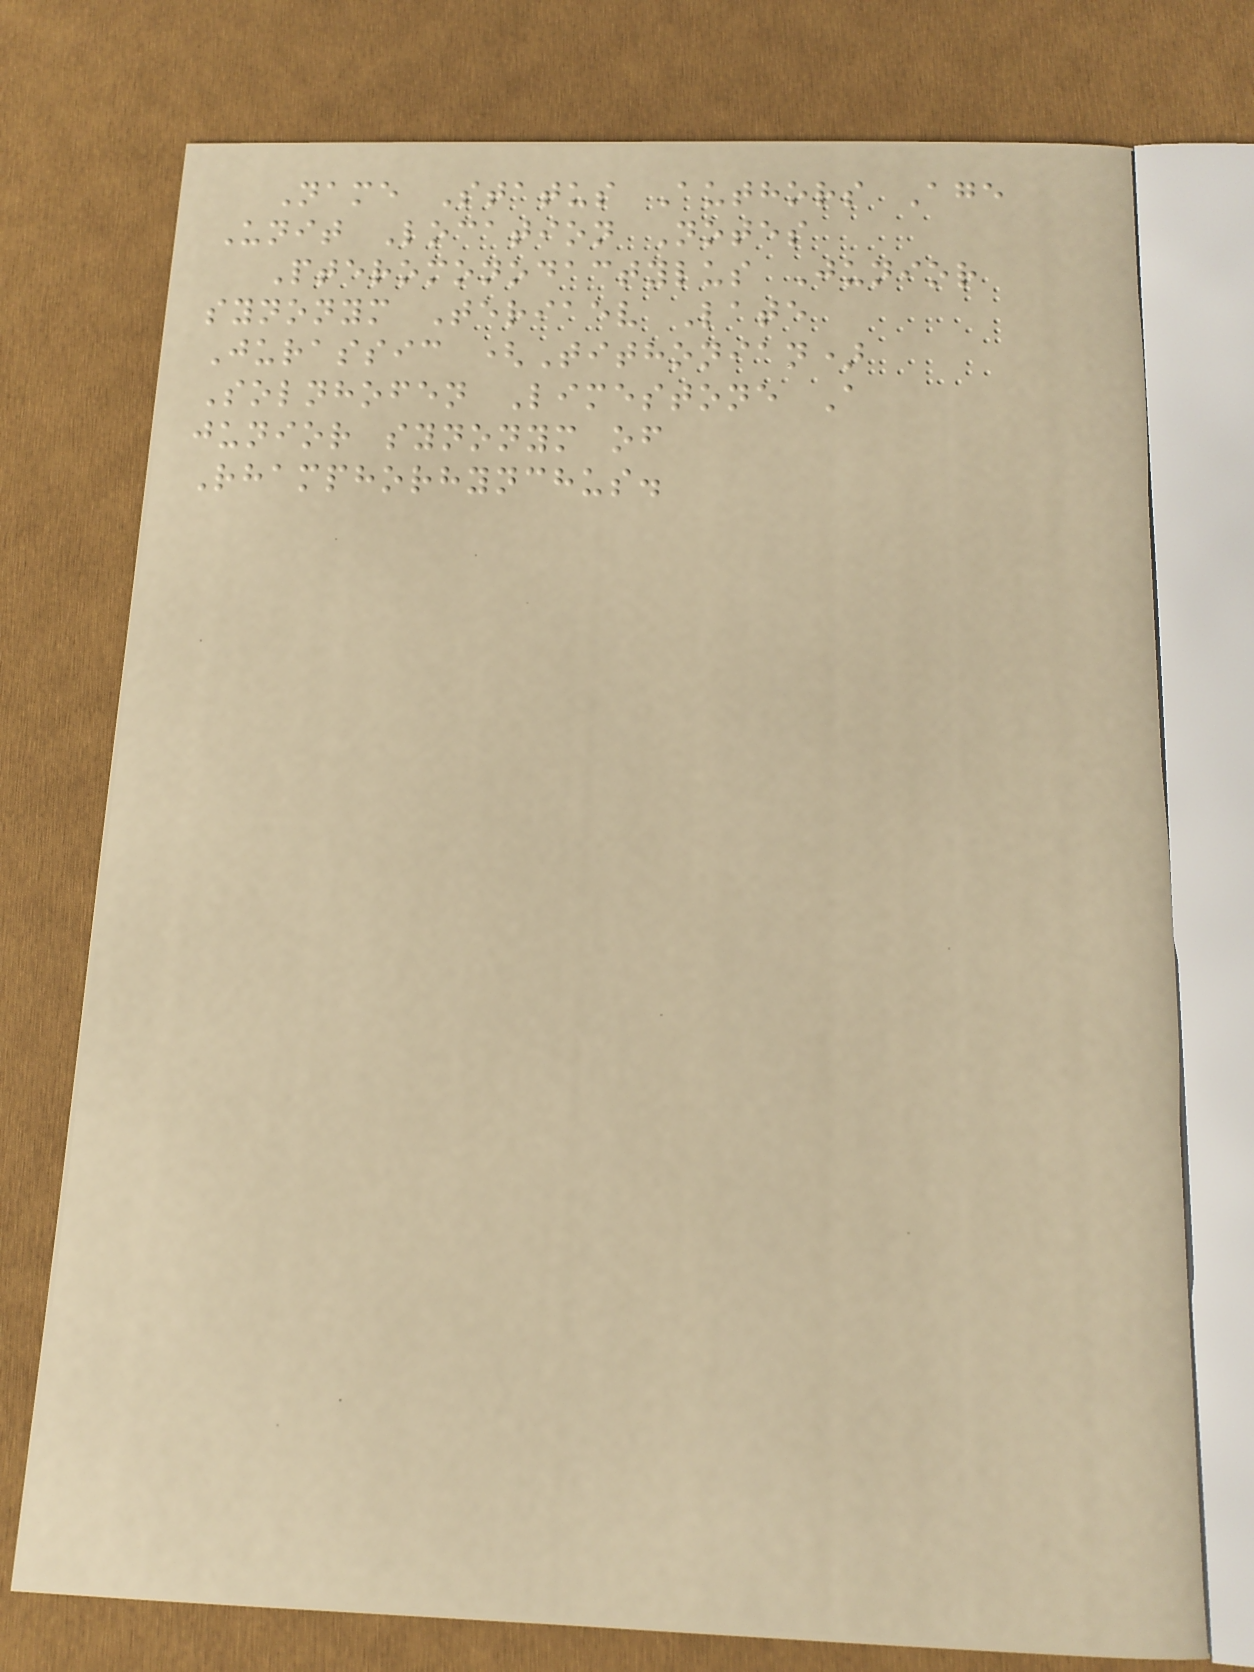Name Status Authors Age
Unit Location Notes
Pteromonodactylus Junior
synonym Teriaev Late
Jurassic (Tithonian)
Solnhofen Limestone A
junior synonym of
Rhamphorhynchus.
